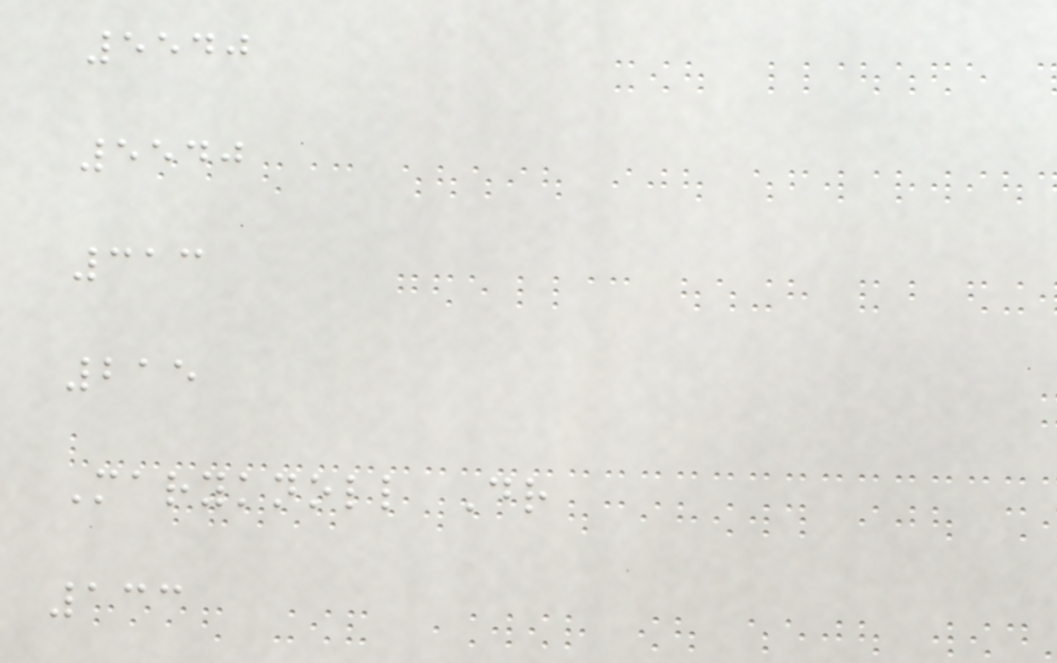5540
5540
313
215
Maryknoll Dr
133
